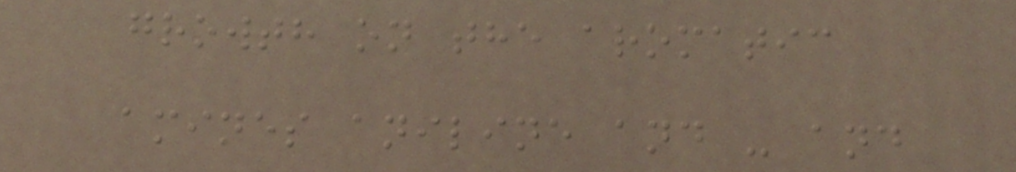growth on the aromatic
amines aniline and - and
